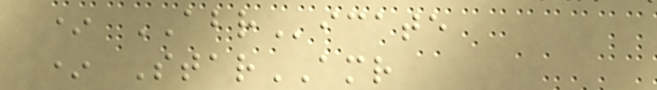* ABRicate
* StarAMR
